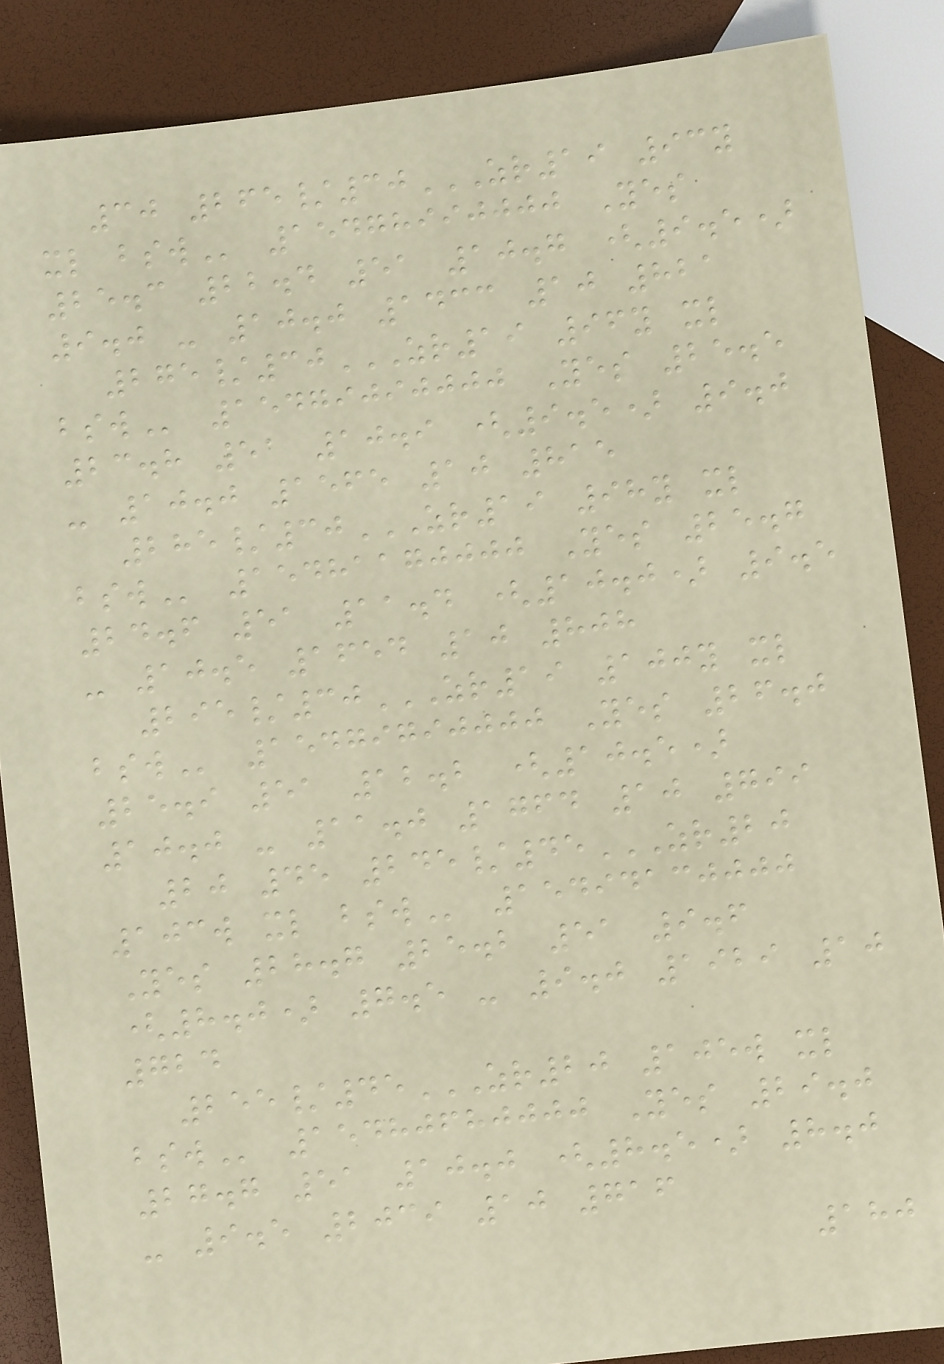30 265/30ZR19 93Y
XL BSW 15478990000 Yes
25.3 22.4 51 10.7 (9.5)
9.0 - 10.0 1433 10 821
275/30ZR19 96Y XL
BSW 15479090000 Yes 25.5
23.8 51 10.9 (9.5) 9.0
- 10.0 1565 10 815
285/30ZR19 98Y XL
BSW 15481170000 Yes 25.7
24.6 51 11.4 (10.0) 9.5
- 10.5 1654 10 808
295/30ZR19 100Y XL
BSW 15479790000 Yes 26.0
25.9 51 12.2 (10.5)
10.0 - 11.0 1764 10 799
20 45 245/45ZR20
103W XL BSW 15494130000
Yes 28.7 25.2 51 9.6
(8.0) 7.5 - 9.0 1929 10
724
255/45ZR20 105W XL
BSW 15480680000 Yes 29.0
27.7 51 10.0 (8.5) 8.0
- 9.5 2039 10 716
180
